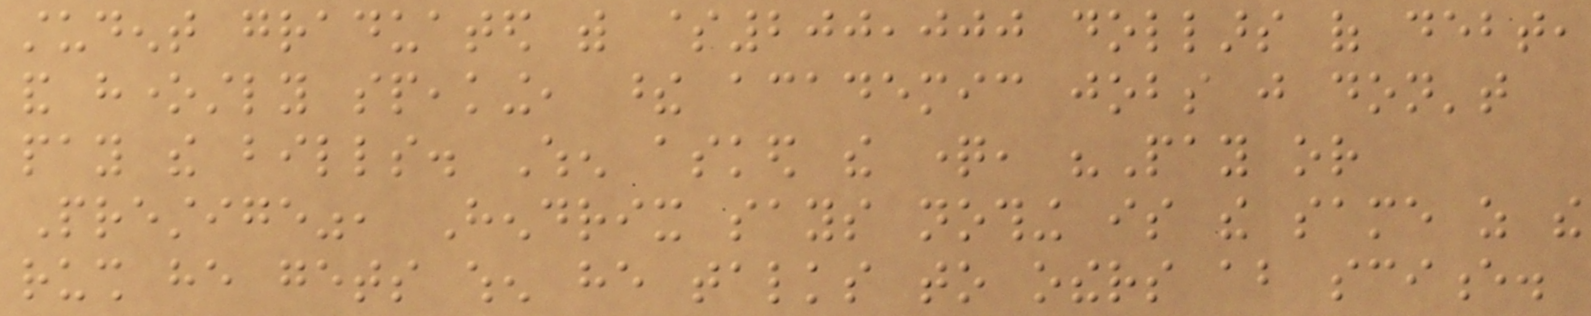student graduated with $200,000 dollars of debt,
and honestly speaking, these academic jobs just don't
pay the bills. When asked the question, "Pay or
Prestige", Hendrix says nothing is the same as the
rush he gets when he talks to others about science.
